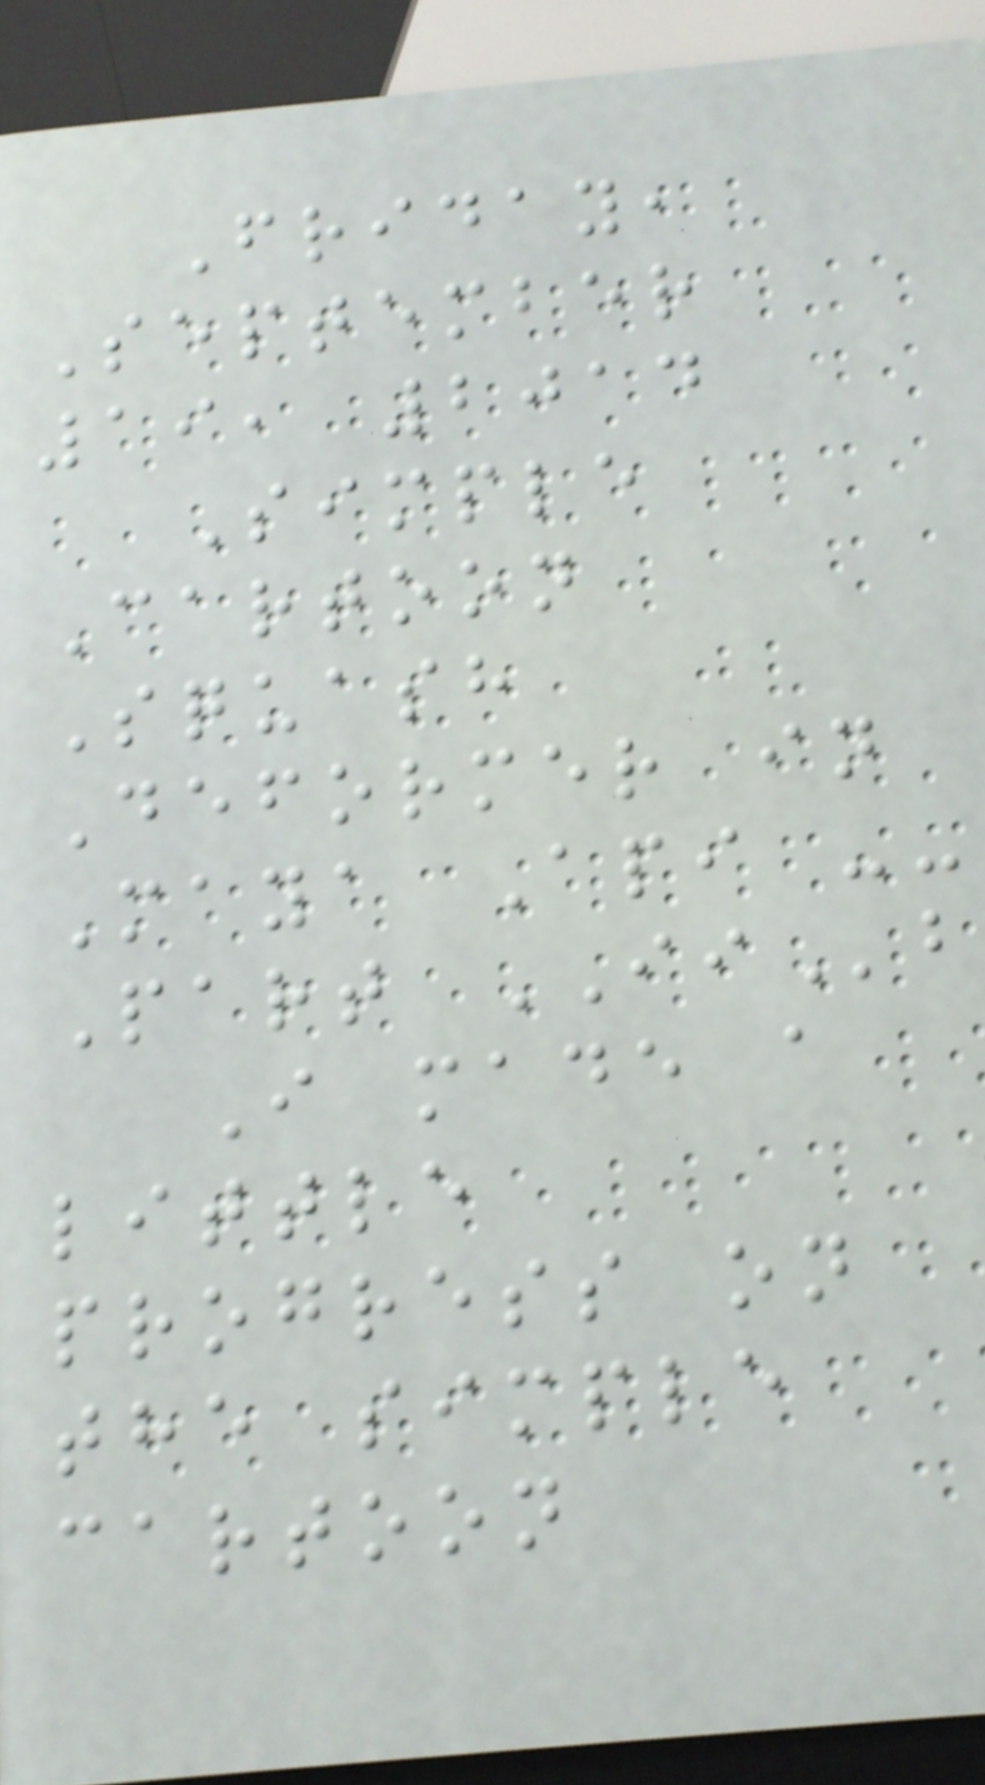Friday,
September
19, 2014
Simple
Cartoon
Squash
Deformer in
Maya Api --
Part IIb
I made a
little
progress on
the simple
cartoon
